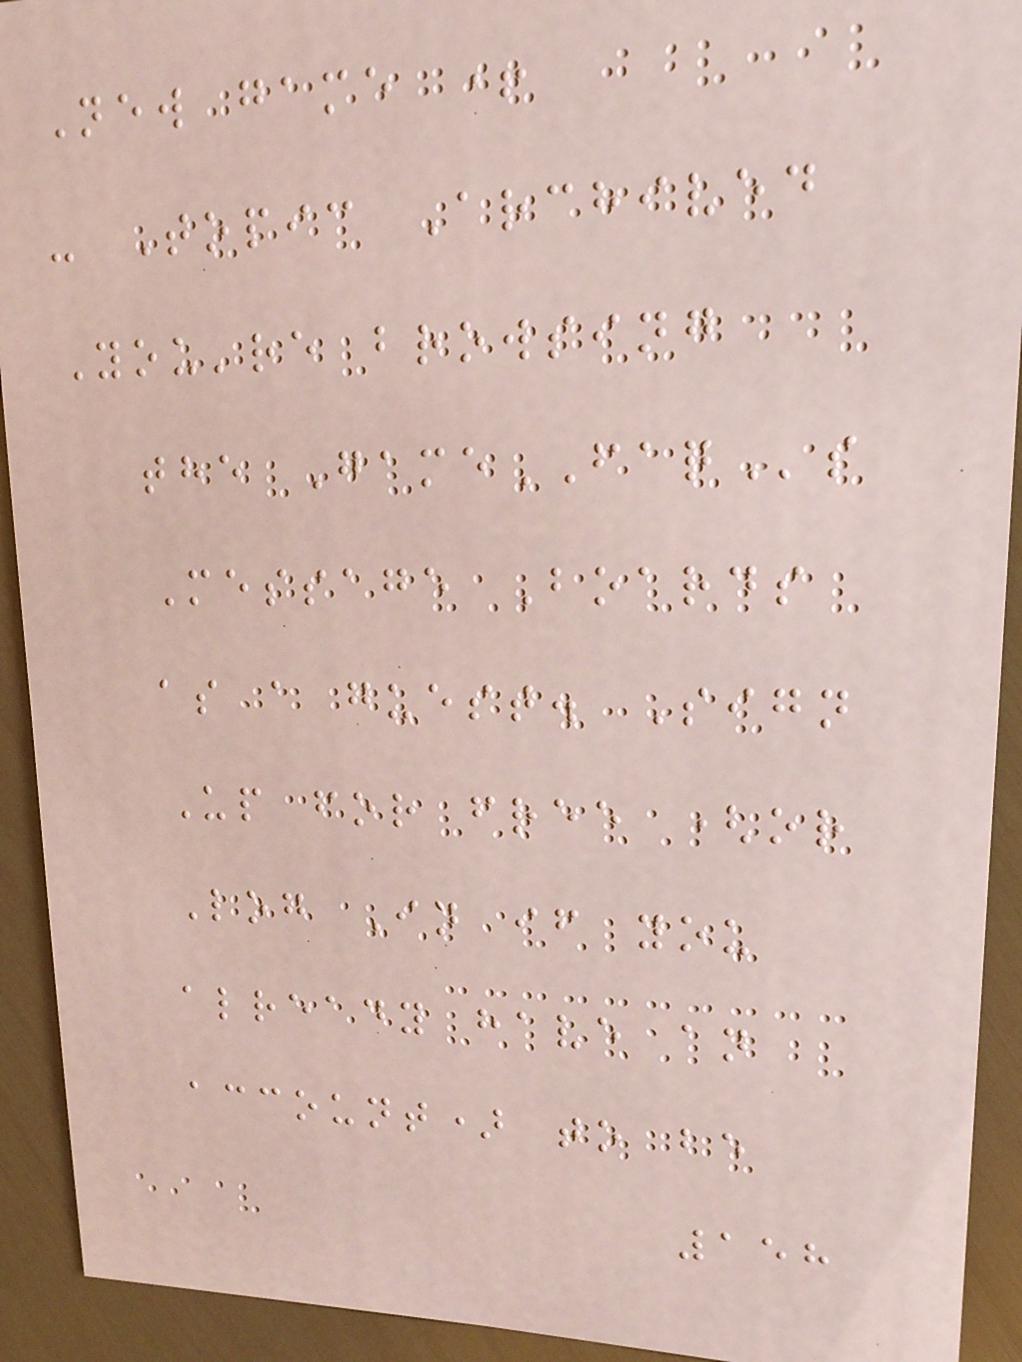New game +
- Topic Archived
You're browsing
the GameFAQs
Message Boards
as a guest. Sign
Up for free (or
Log In if you
already have an
account) to be
158
